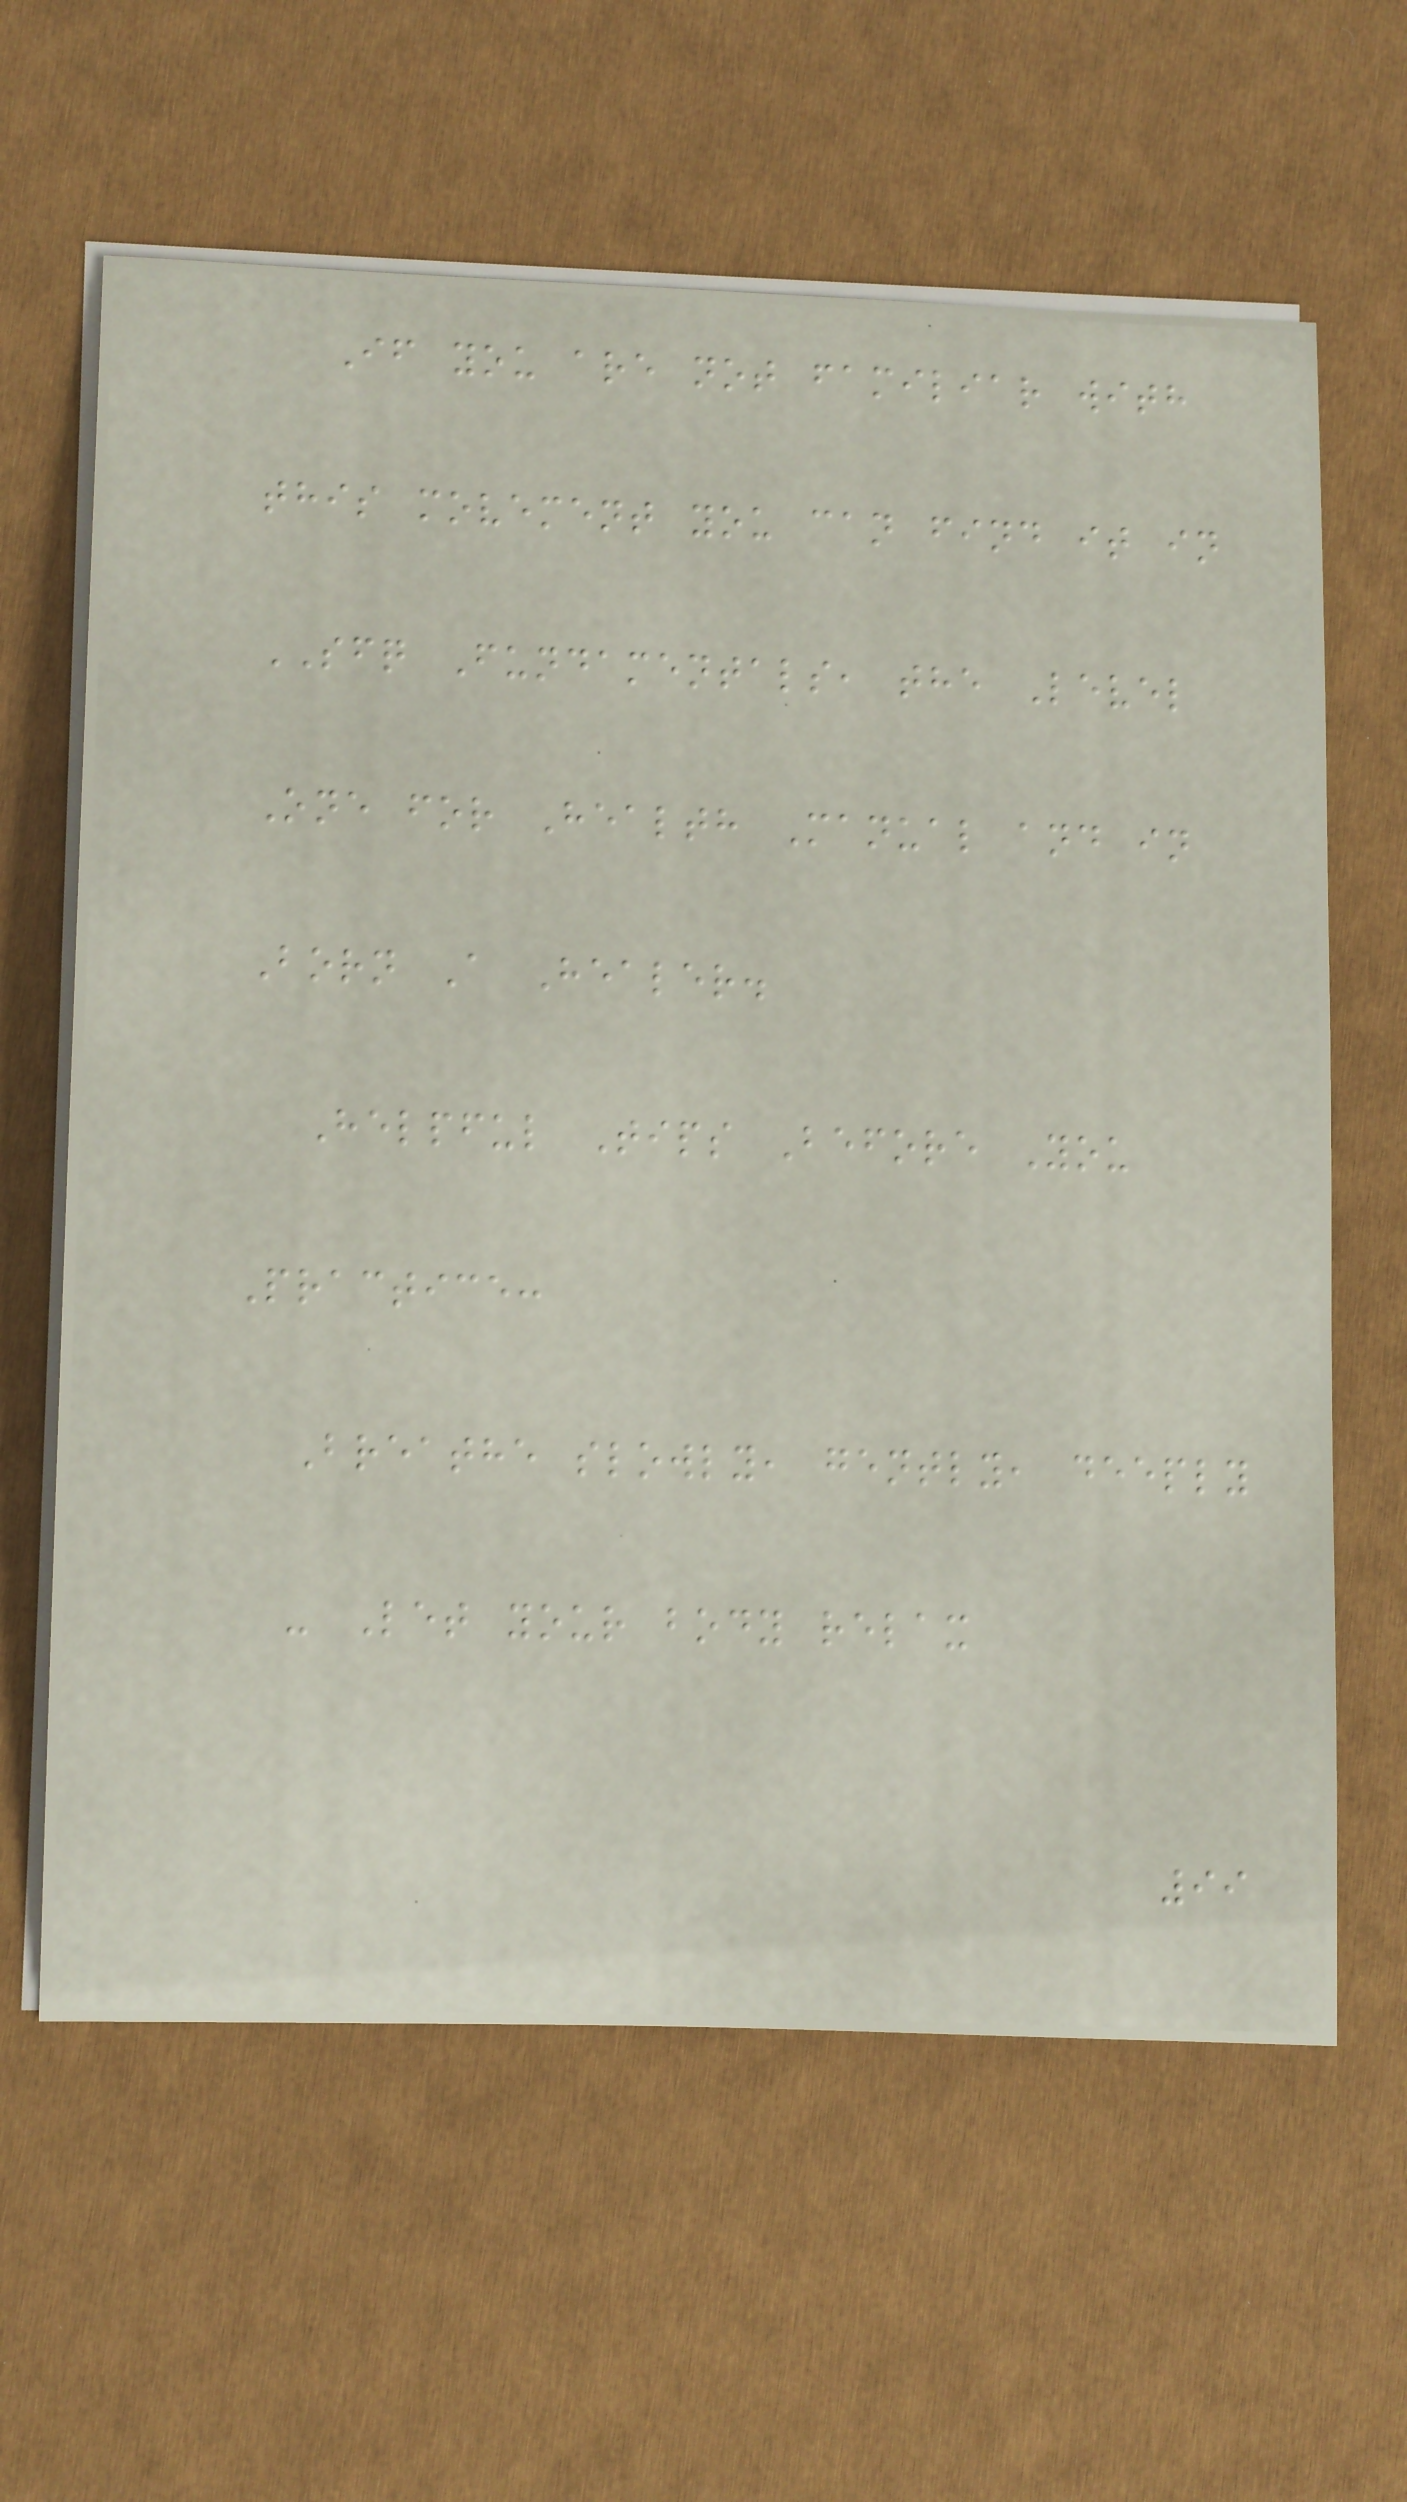If you are not familiar with
this movement you can find it in
SFQ Fundamentals, the Level
One for Health Manual and in
Born A Healer.
Helpful Tips Before You
Practice:
Breathe slowly, gently, deeply
- Let your body relax
99
